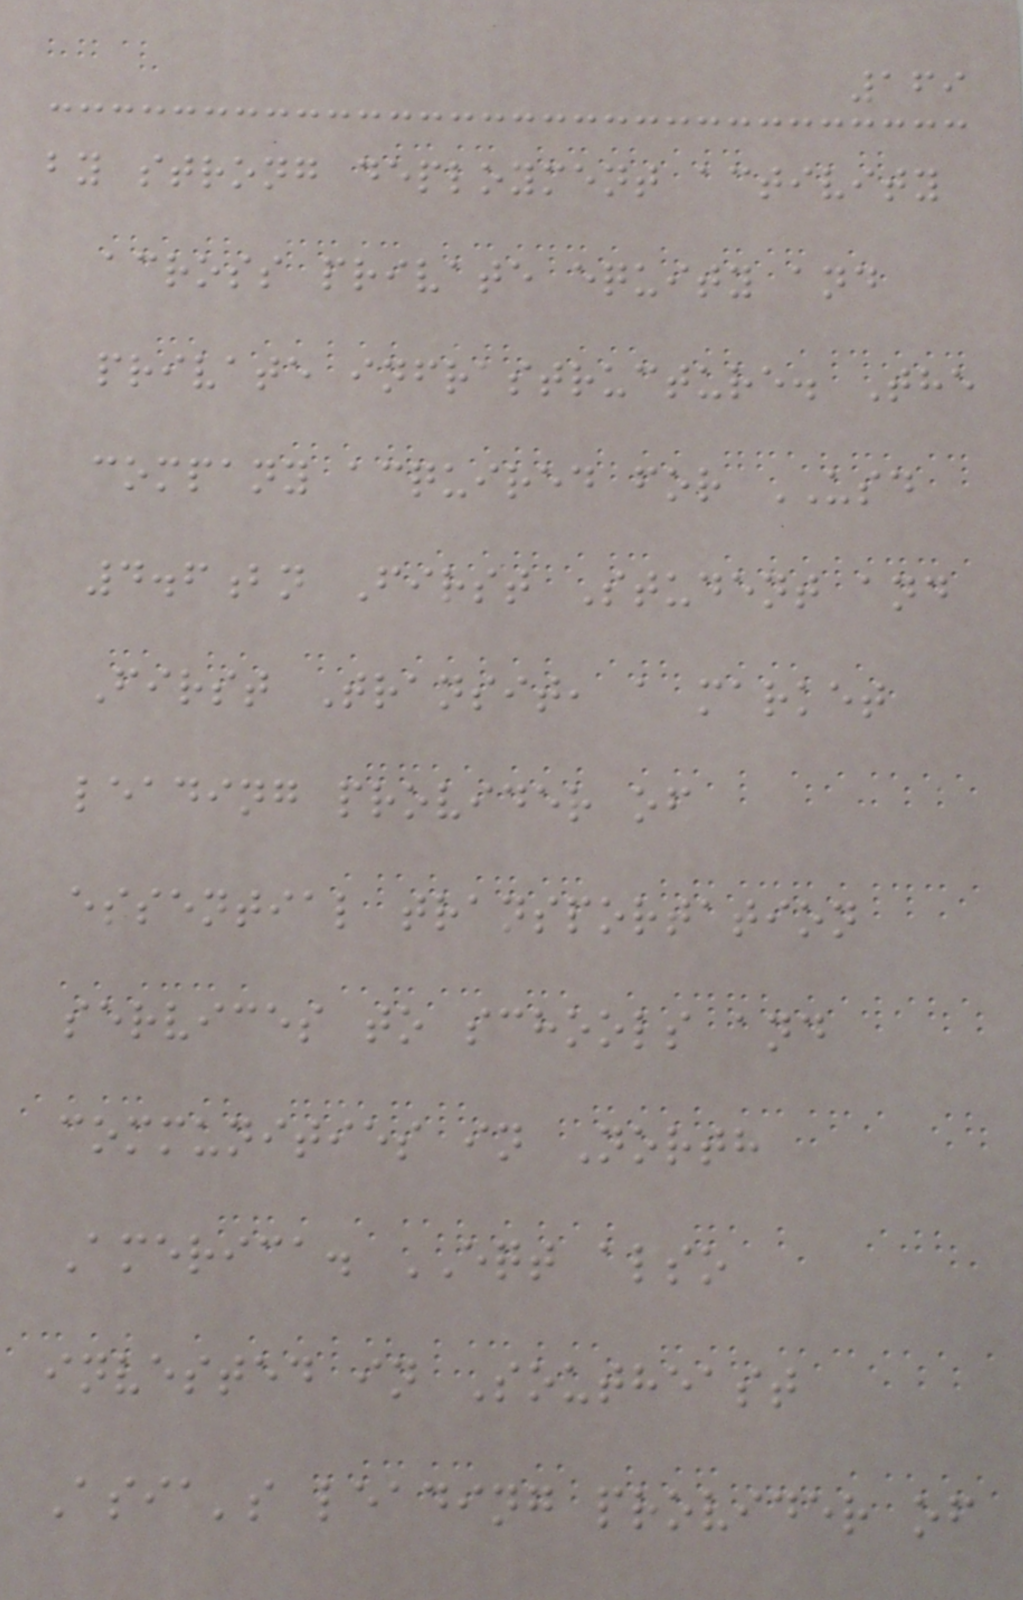169
by strong deployment activity
across private equity and
private infrastructure. The
company acquired for USD
4.6bn First Student and
First Transit, a market
leading provider of
essential transportation
services to schools and
communities in North
America. EQT also
invested in Southeast
Asia's leading provider of
